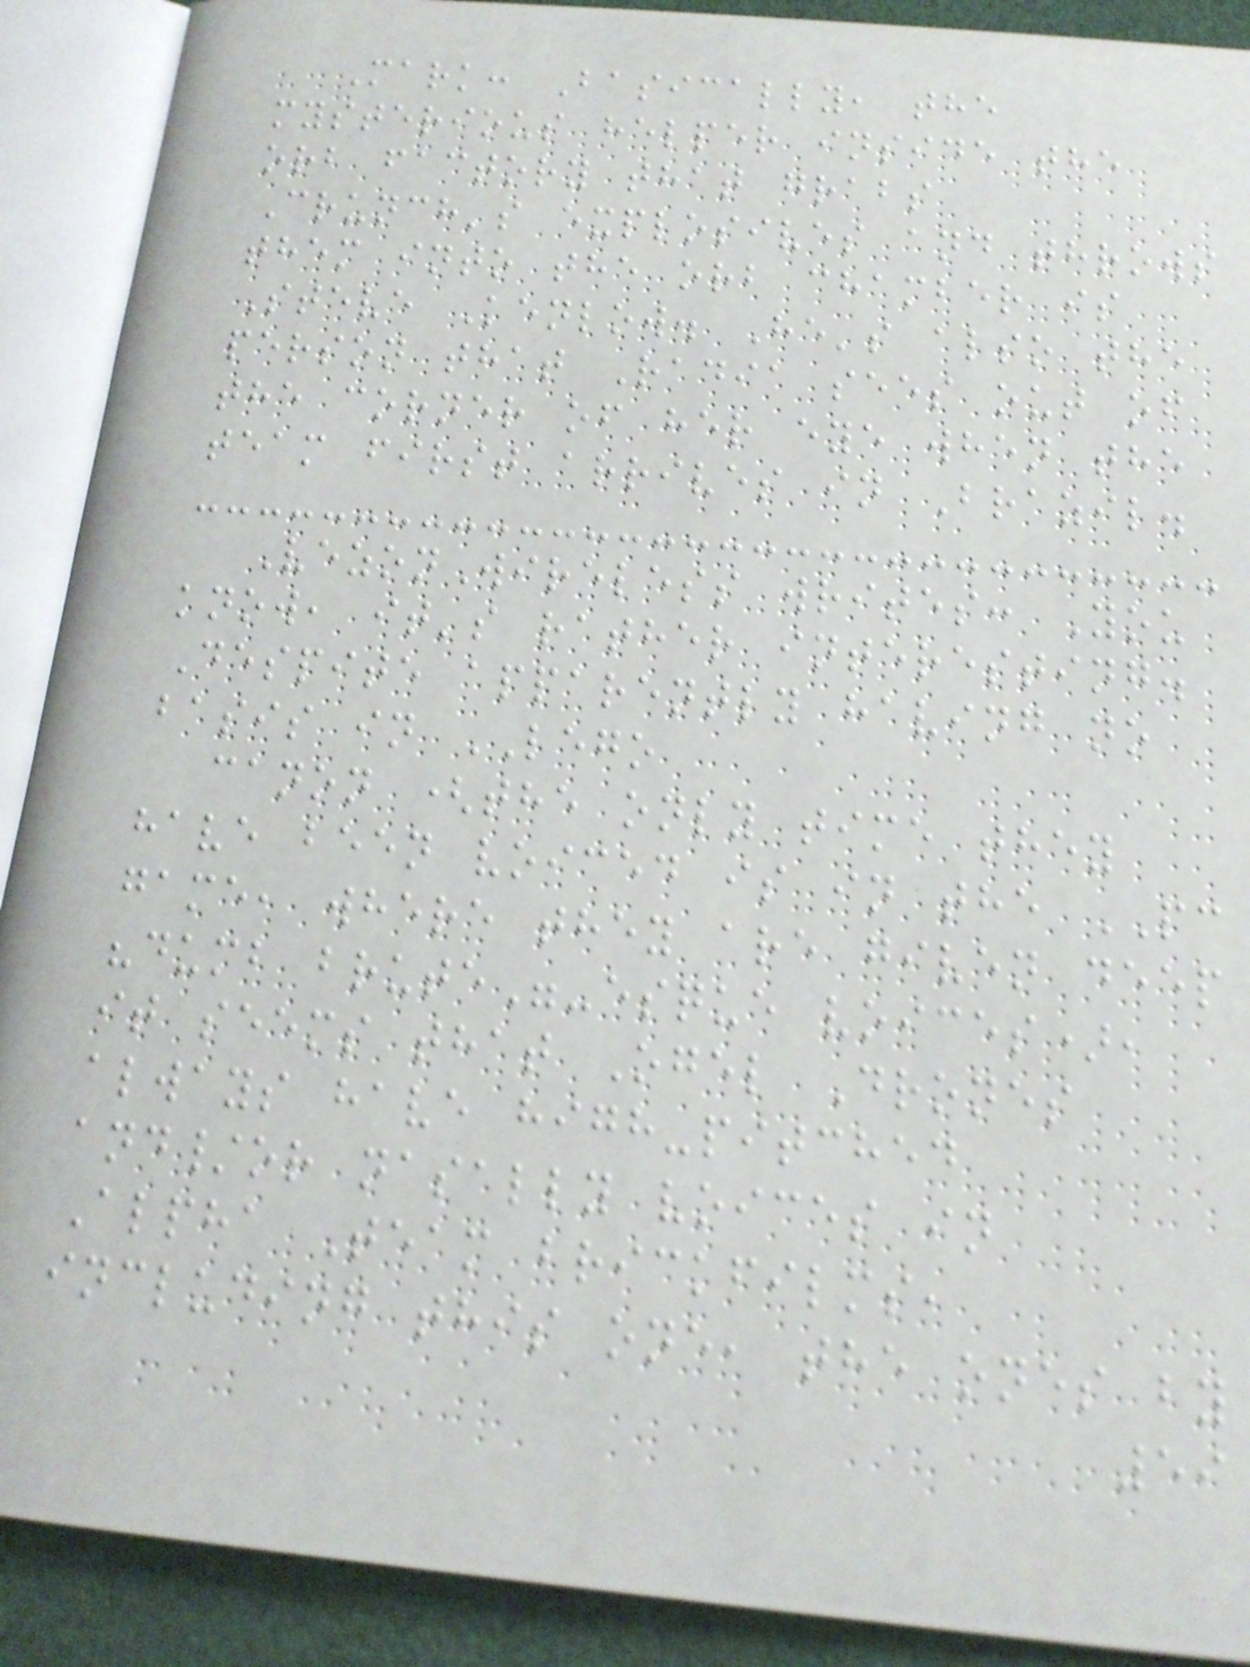Mark: Basically, the
mysterious helper inside the
orb factory that grabs
Crunch's explosives and throws
them into the orb chamber is
Steve Kenlow. He's also the
person that Radia sees out of
the corner of her eye when the
team first arrives in Brazil.
VezonWireless writes: You
know, it's rather interesting.
Despite apparently having no
basis in LEGO
canon (the only time they
have been voiced is in the PC
game, where they are given deep
"dumb brute"-esque voices),
it seems that Ogel Drones
always have high-pitched
and/or nasally voices in
Alpha Team brickfilms,
including this one, the ones by
59
